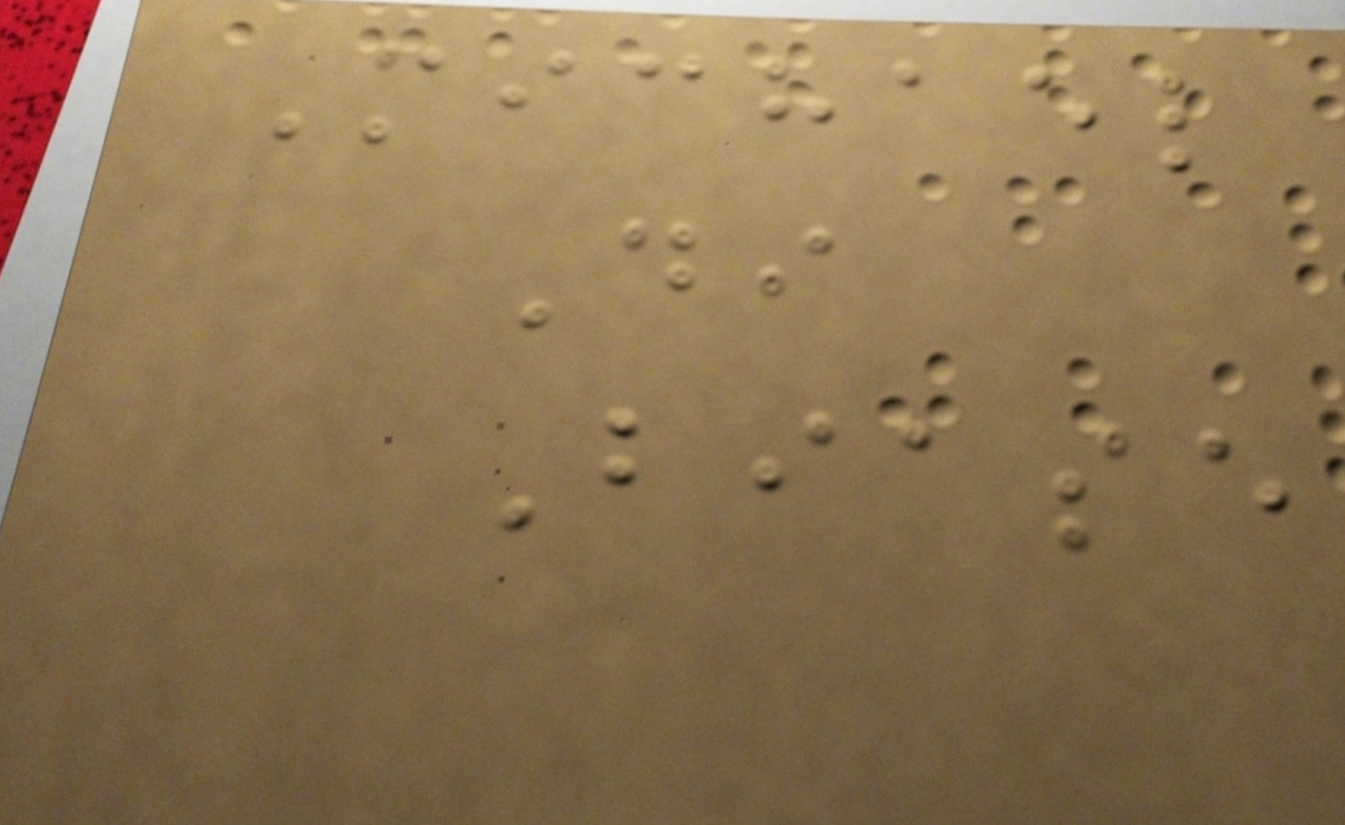Michael
Di
Biase
